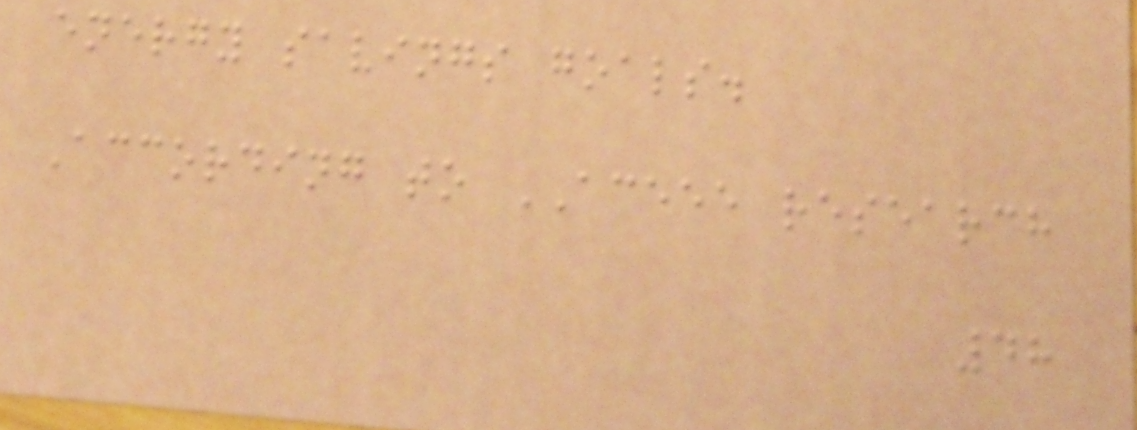energy savings goals.
According to ACEEE research
48
